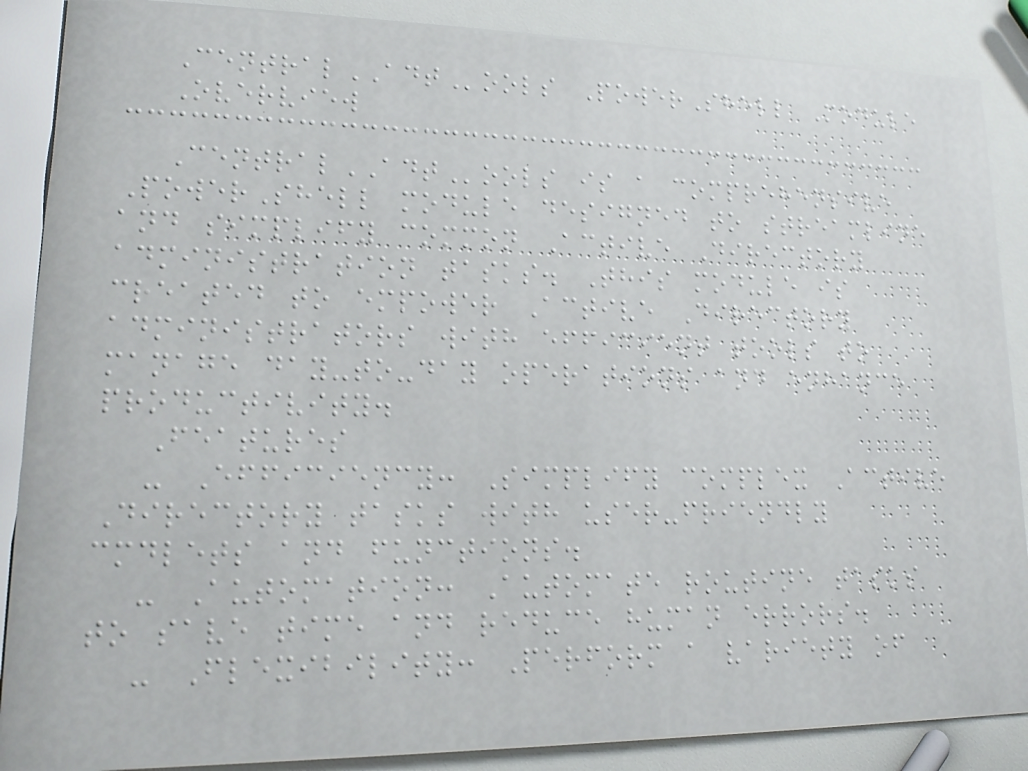CentralADTools PowerShell Module
Overview
CentralADTools is a comprehensive
PowerShell module designed to streamline
and simplify common Active Directory
administration tasks. This module is
created to empower Active Directory
administrators with efficient tools to
manage day-to-day operations and enhance
productivity.
Features
- Efficiency: Simplify complex Active
Directory tasks with user-friendly
cmdlets and functions.
- Automation: Automate routine tasks
to save time and reduce human errors.
- Flexibility: Perform a variety of
